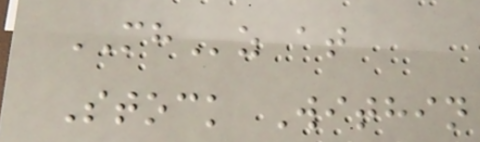MHz at
Stock Within
